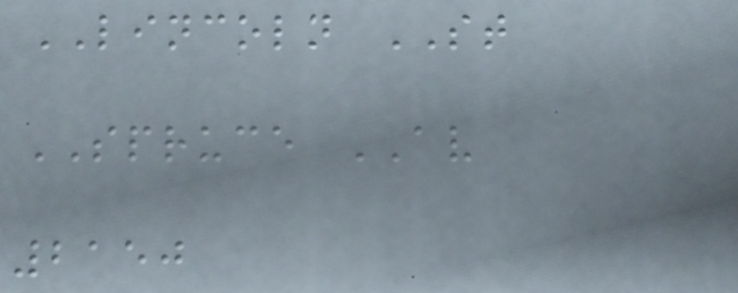LINCOLN ST
SPRUCE AV
2150
